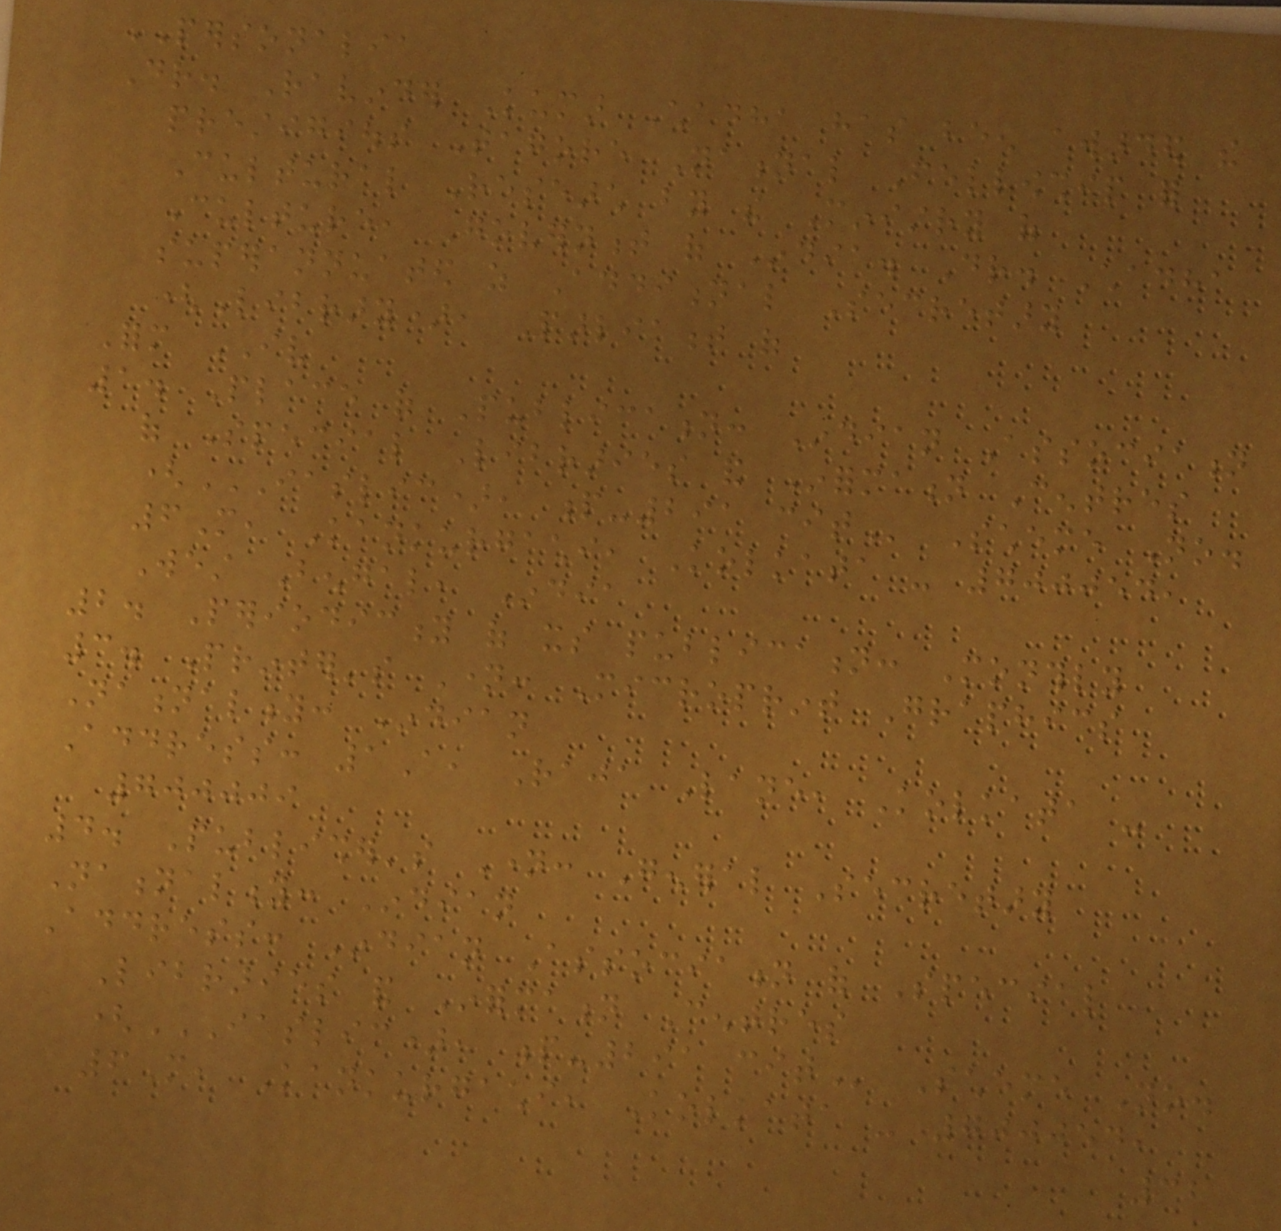PERSONALIA
Dr. Ravinder Kumar Chadha has been awarded the
prestigious Tagore National Fellowship for
Cultural Research by the Ministry of
Culture, Government of India. Dr. Chadha
superannuated as Additional Secretary
(Library), Parliament of
Form IV
1. Place of Publication: Indian Association
of Special Libraries and Information Centres
(IASLIC), P-291 CIT Scheme No.
6M, Kankurgachi, Kolkata - 700054,
West Bengal, India
2. Periodicity of its publication: Monthly
3. Printer's Name: Microprint Graphics
Nationality: Indian
Address: 1A, Raja Lane, Kolkata -
700009
4. Publisher's Name: General Secretary
Nationality: Indian
Address: Indian Association of Special
Libraries and Information Centres
(IASLIC), P-291 CIT Scheme No.
6M, Kankurgachi, Kolkata - 700054,
32
